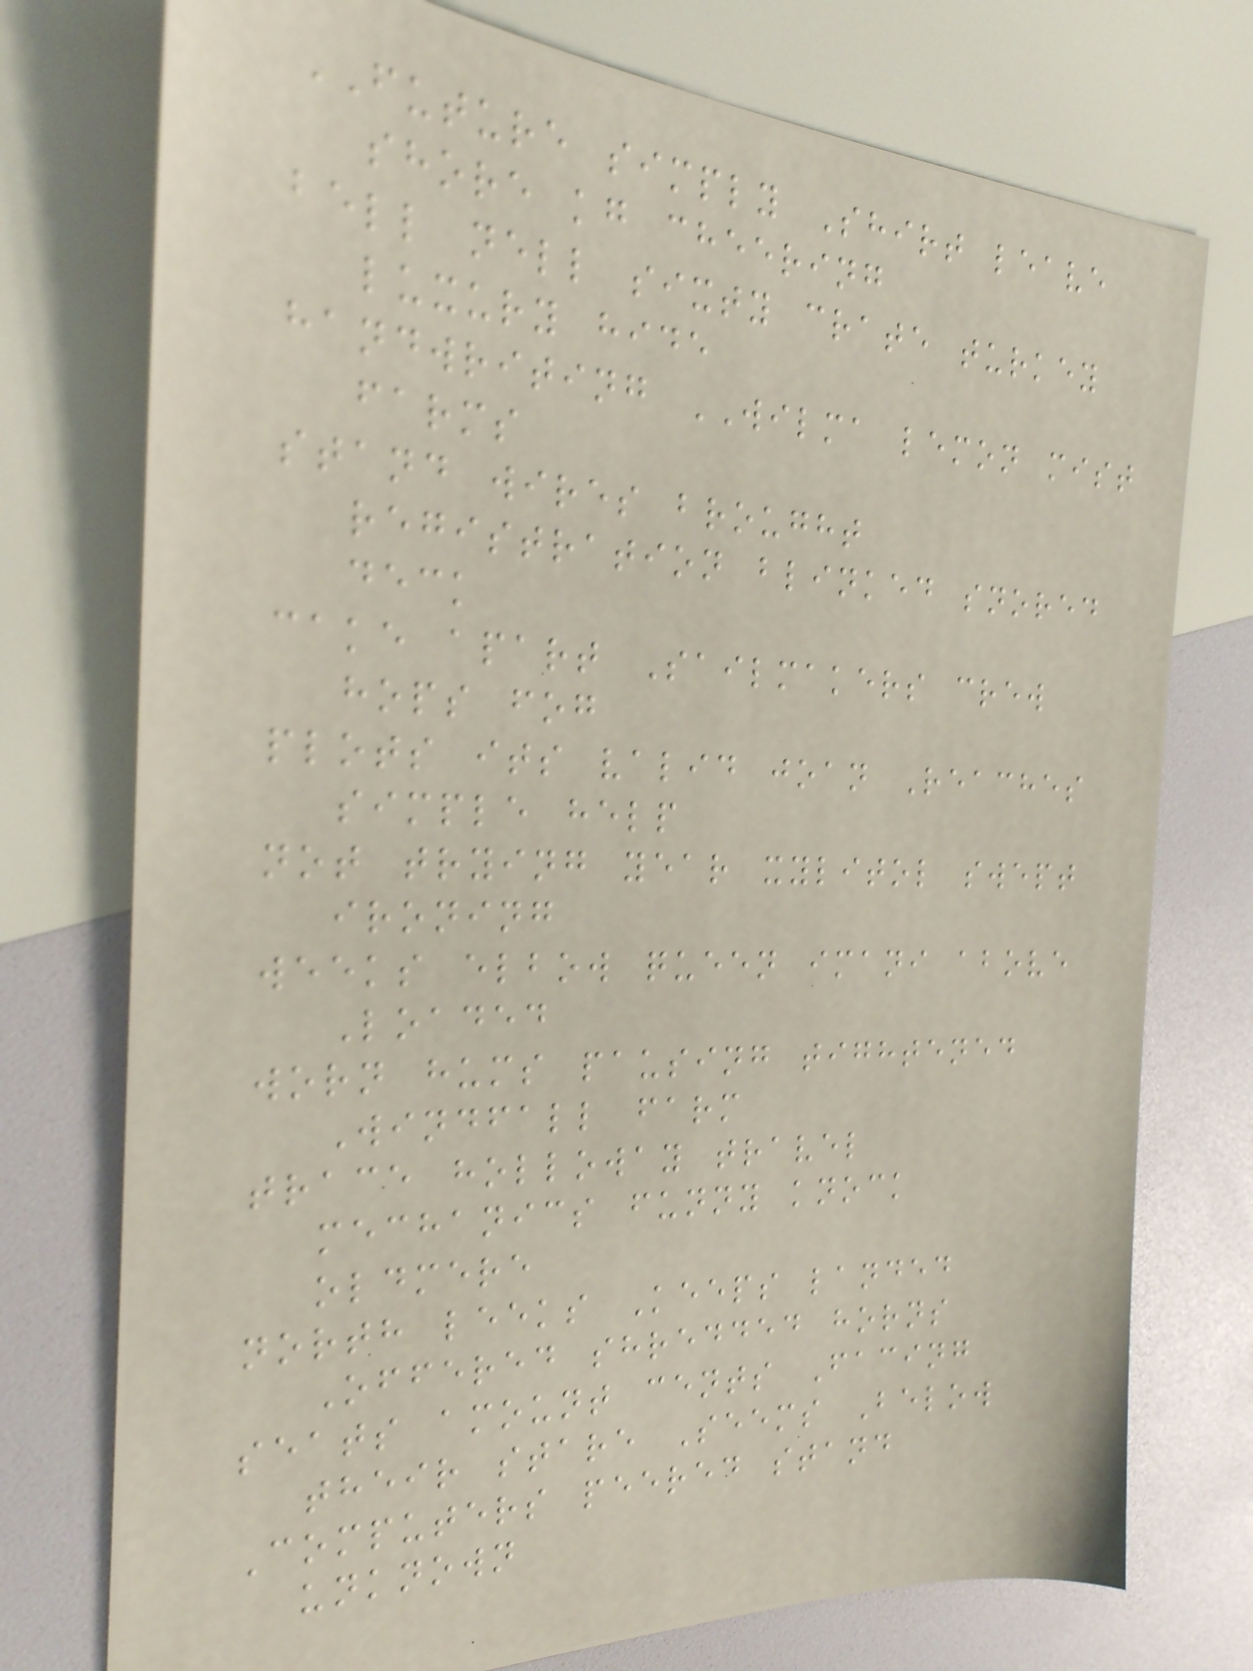FUTURE simply Shirt leave
shore kg cheering
bell nell sixty crate turkey
luxury hide
handwriting WILMA lemon mist
farms
stand wires brought
registration blinked snored
deck
cake apart Sailmakers crew
hops fog
plots its valid joan Reaches
simple help
not trying year xylitol swept
ironing
weeks elbow queen imani above
Loaded
worn hums pausing tightened
Windfall farm
trace holloway travel
mechanics funny knock
oldmere
north leeks Keeps landed
Offered shredded horns
seats amount cents Facing
their stare Seems Below
Computers peered stand
unknown
